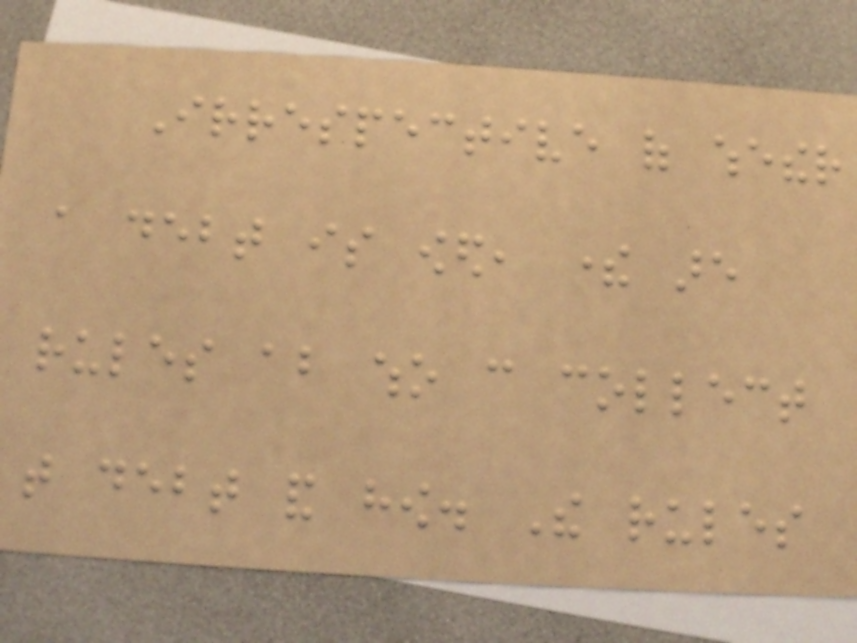Irrespective of whether
a debt is owed, there are
rules about who can collect
that debt and how. The rules
